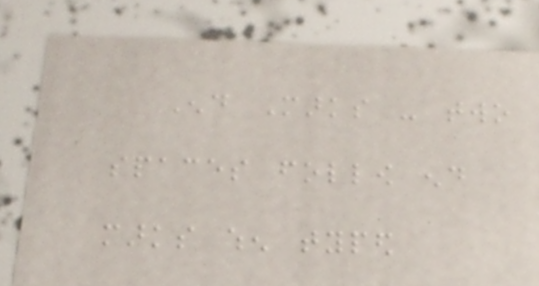End Marks - two
spaces follow end
marks when typed
